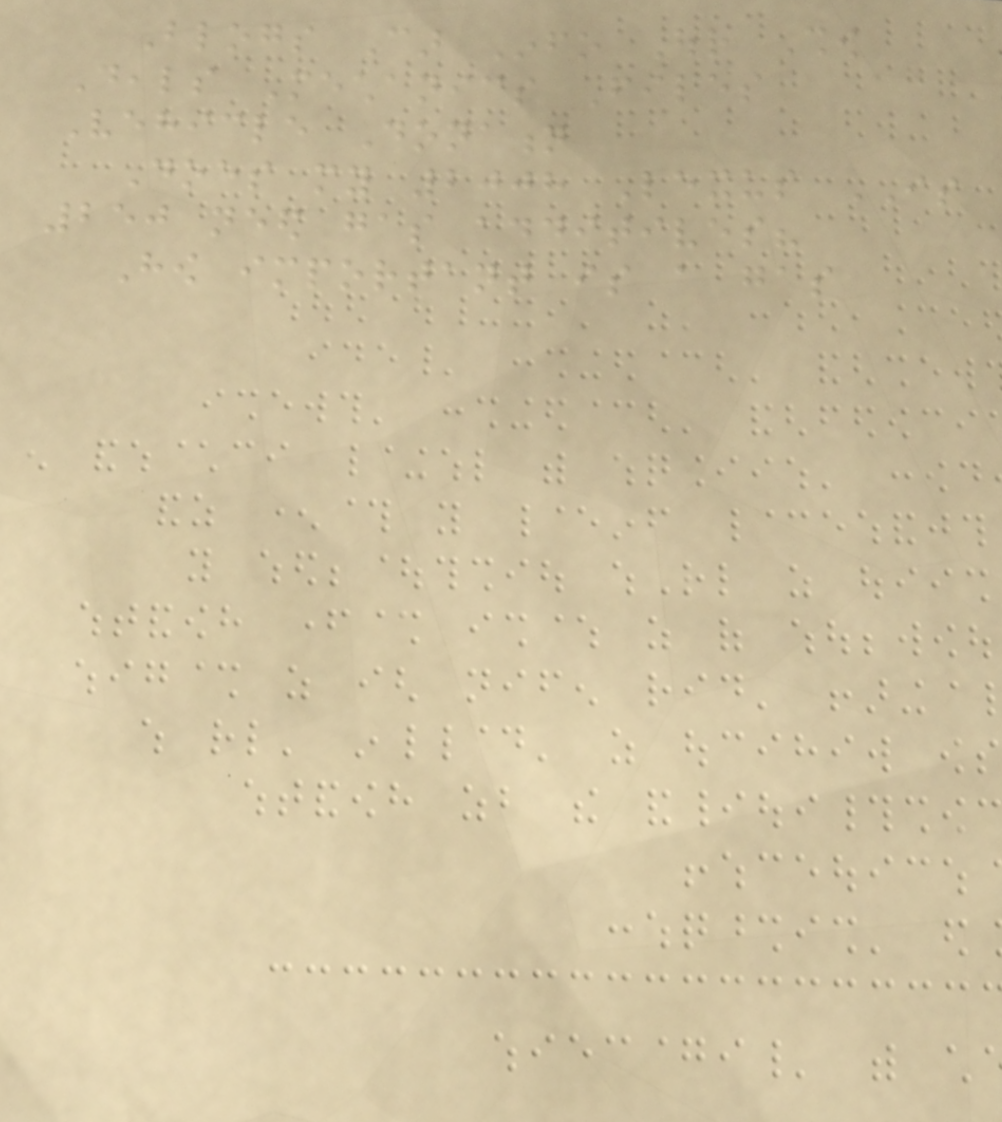Blogs Car Info Our Show
Deals Mechanics Files
Vehicle Donation
Does my 2008 Lexus IS
250 need gas additives?
How important is a gas
